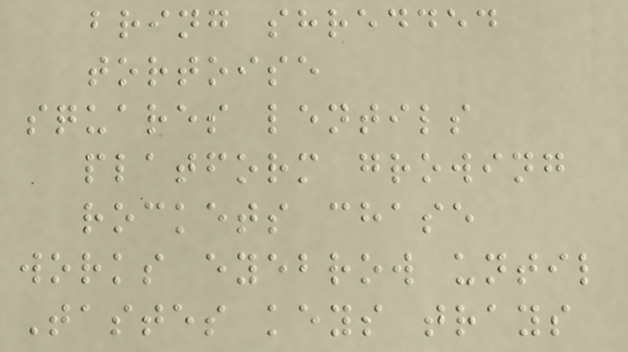bring shredded
tortoise
squares lentils
platform growing
rockets chase
works eyebrow until
Tastes keys trays
